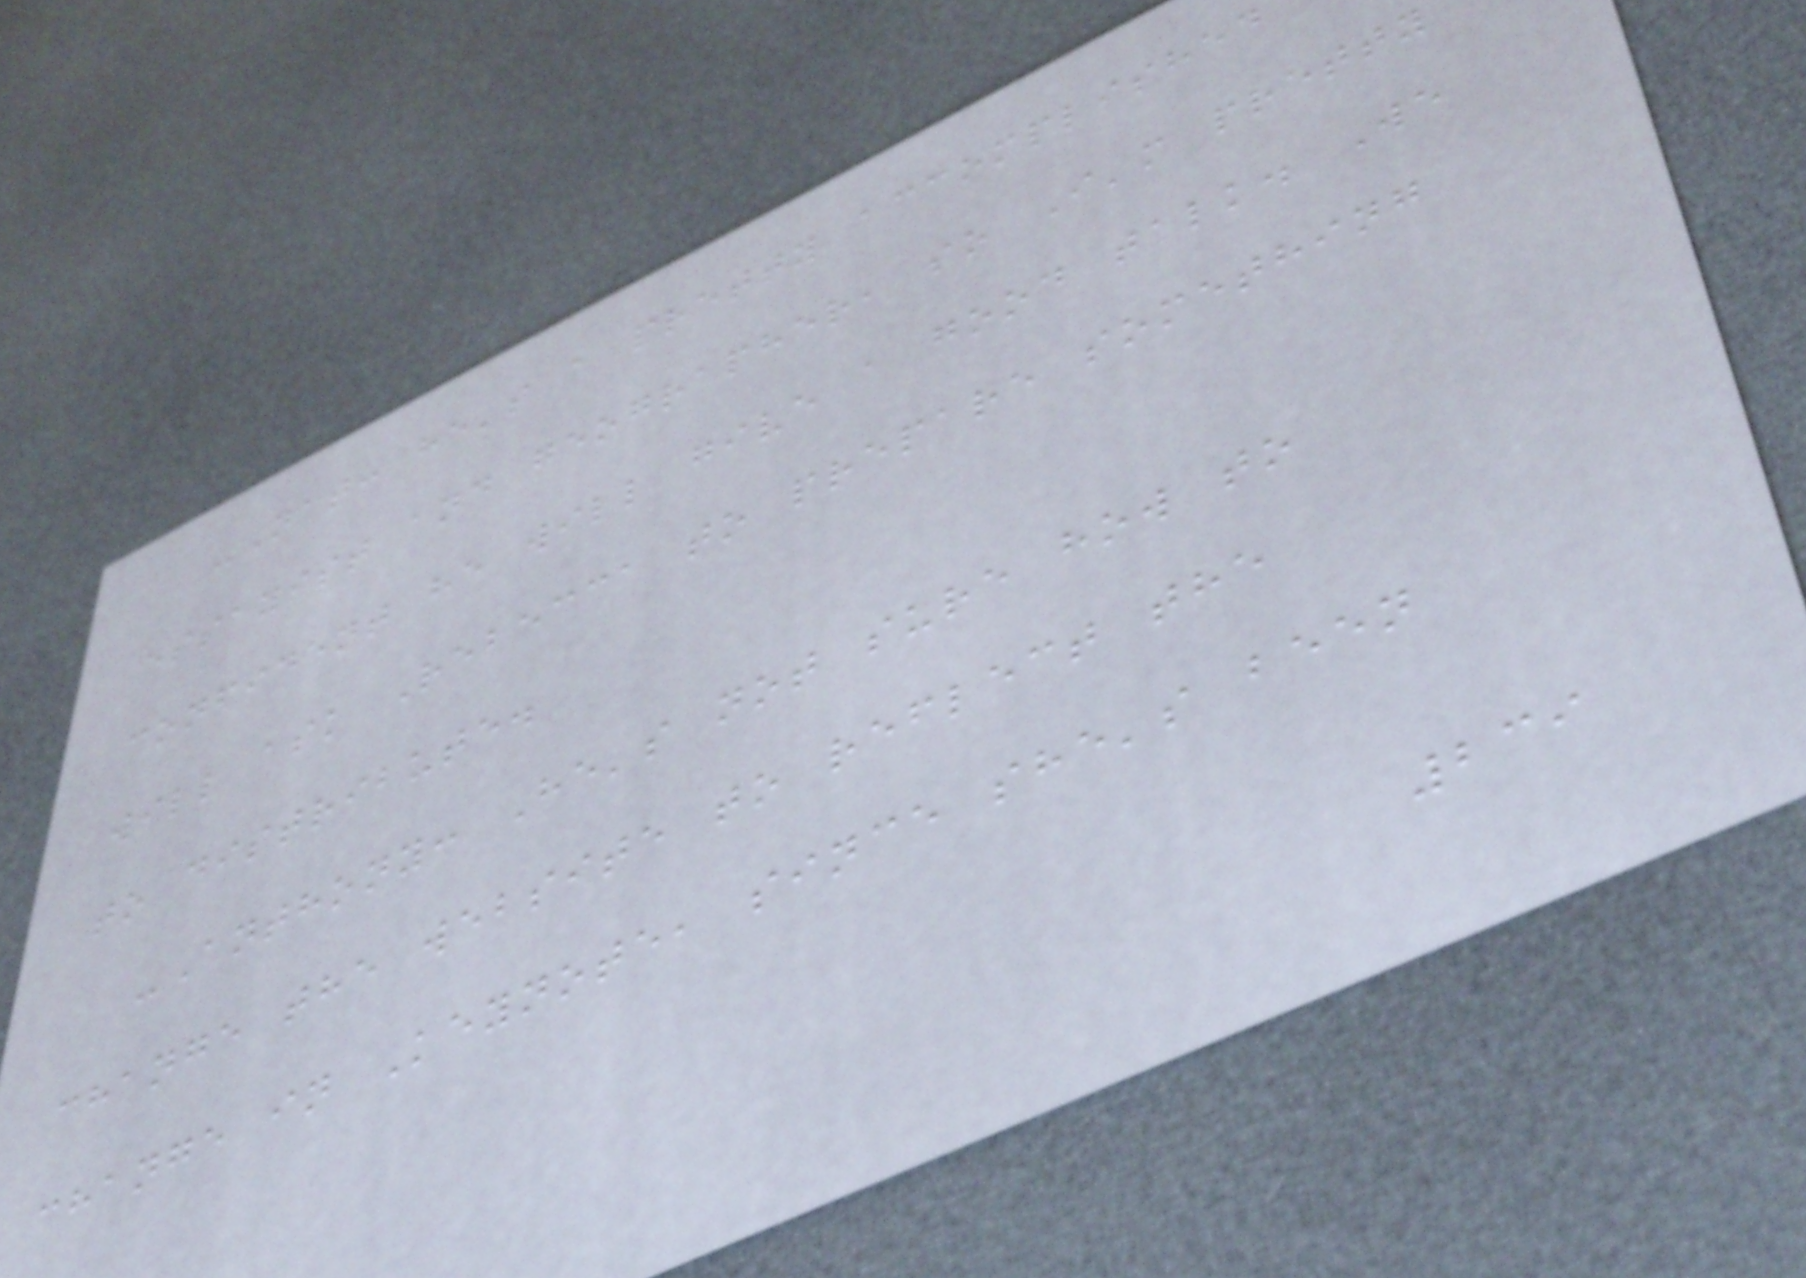-Nat: he's a pretty accomplished
essayist and geographer, so I'm pretty
confident he will give a good talk. We
will ask Rebecca to prepare something
to distribute.
-Anthony: He's not sure how to
change the website to reflect the
change in Keynote, since she's been
239
